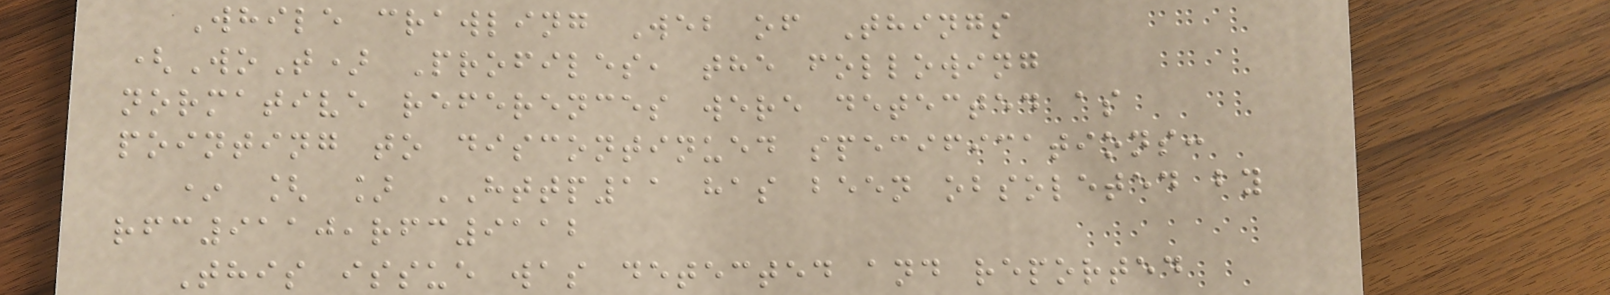While crawling Web of Things
(WoT) Profiles, the following
normative references were detected as
pointing to discontinued specifications:
* [ ] HTTP11 has been obsoleted by
rfc9110,rfc9112
This issue was detected and reported
